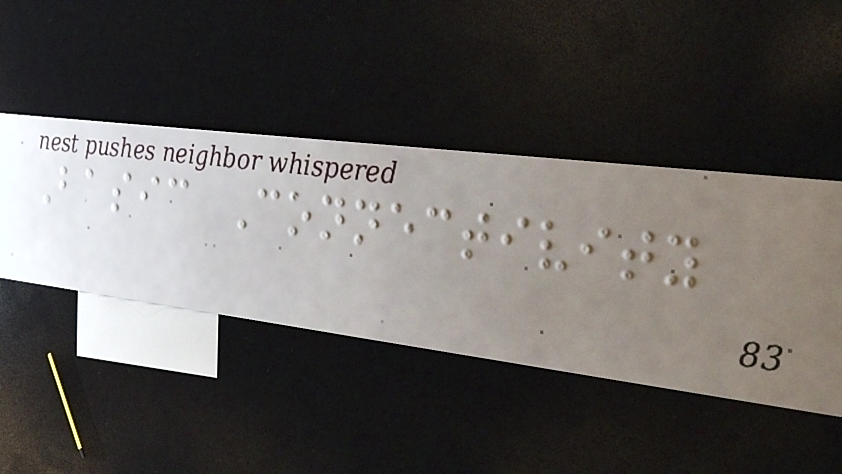Basic Connectivity
